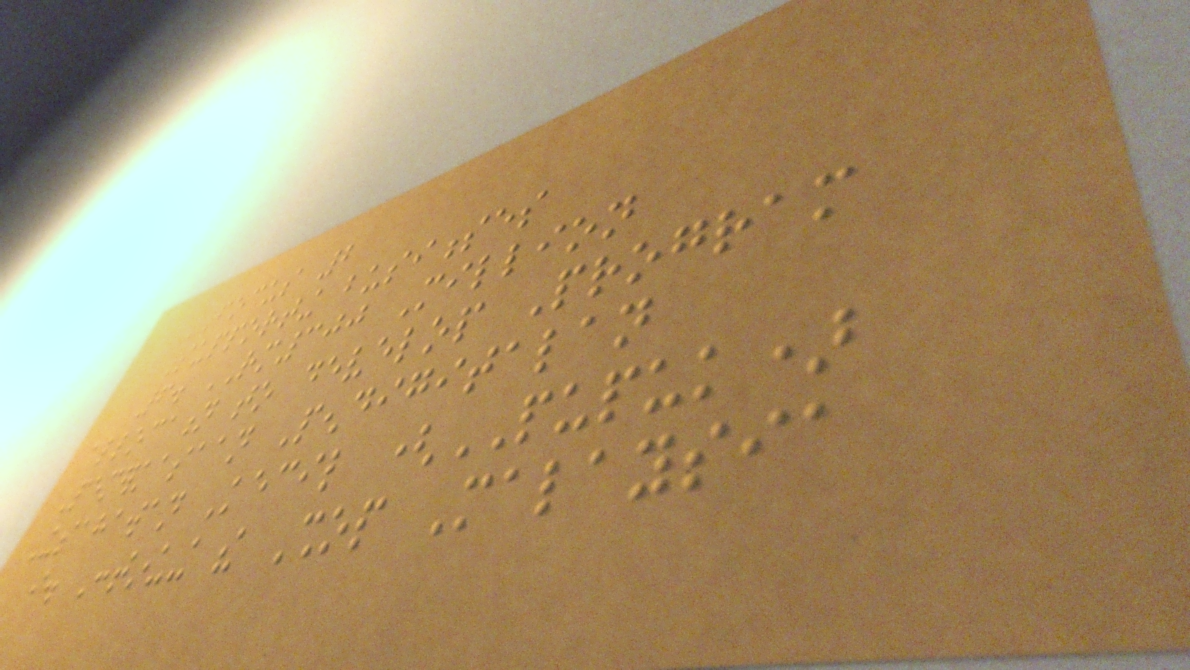FOCUS 2
Supporting businesses
6. RM300 Million
allocation to develop Program
Pemerkasaan Pendigitalan
Usahawan Kecil (PUPUK)
i. Continuing the Shop Malaysia
